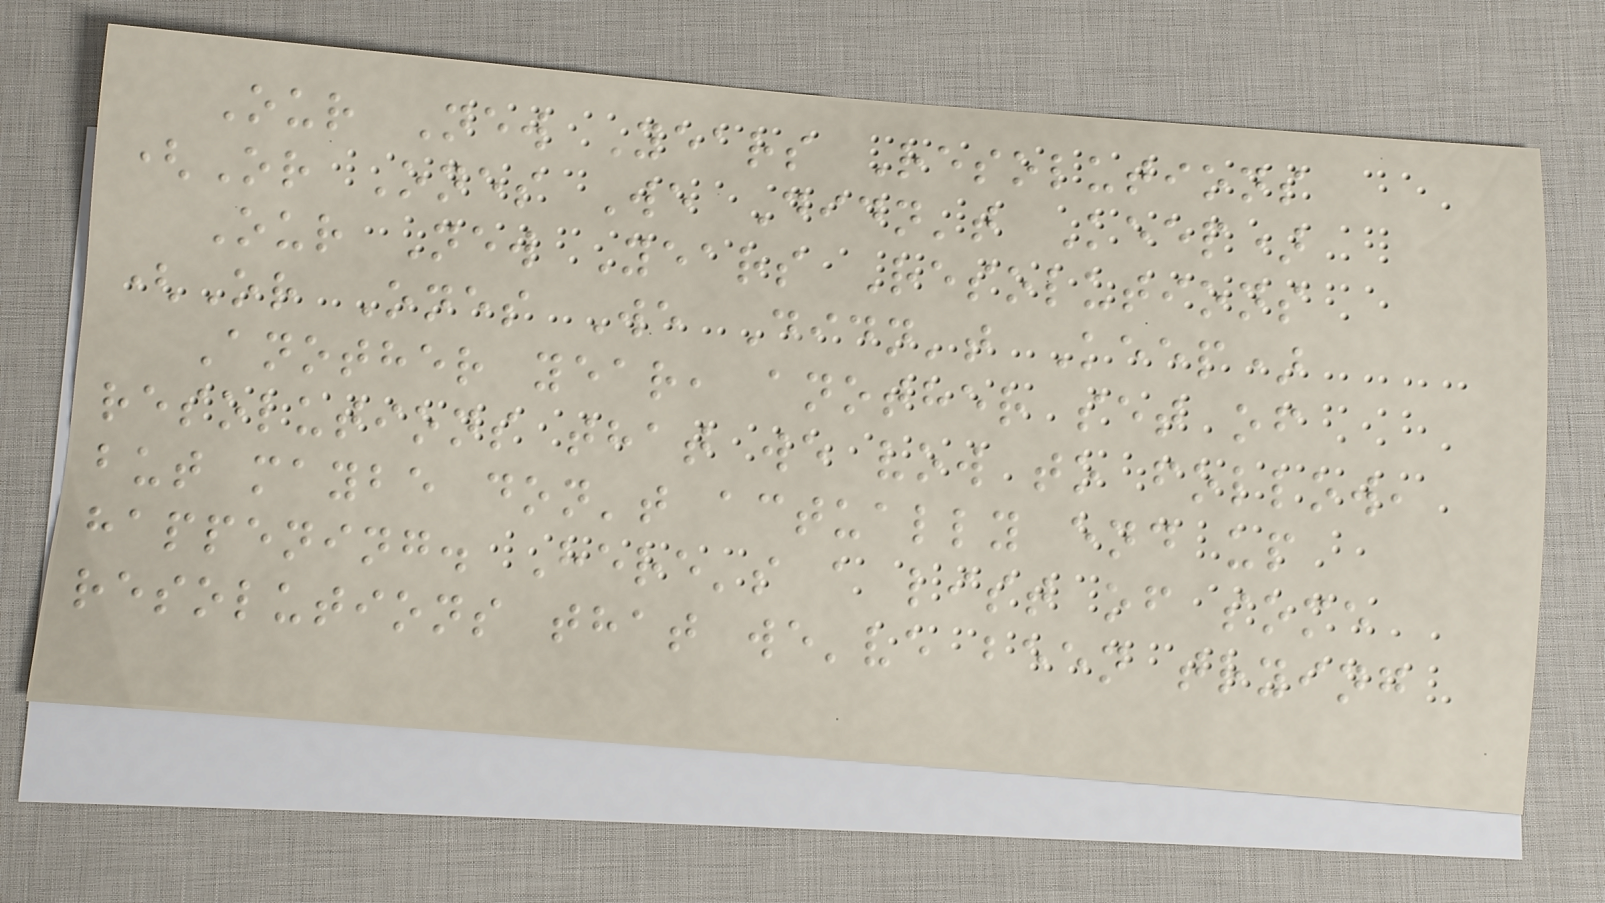Our New Years Resolutions
(Or Ones We Didn't Keep)
Our New Years Resolutions
(Or Ones We Didn't Keep)
Another year, another set of
resolutions that we vow to follow,
but maybe don't actually end up
happening. Here's a list of some
resolutions that we've been trying
